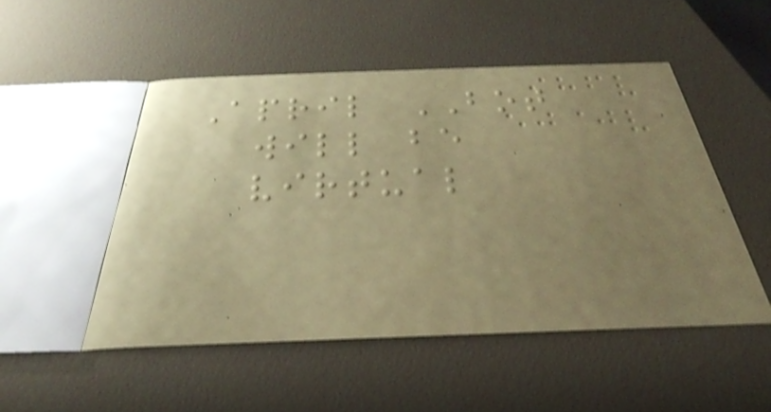April BOT
will be
virtual
